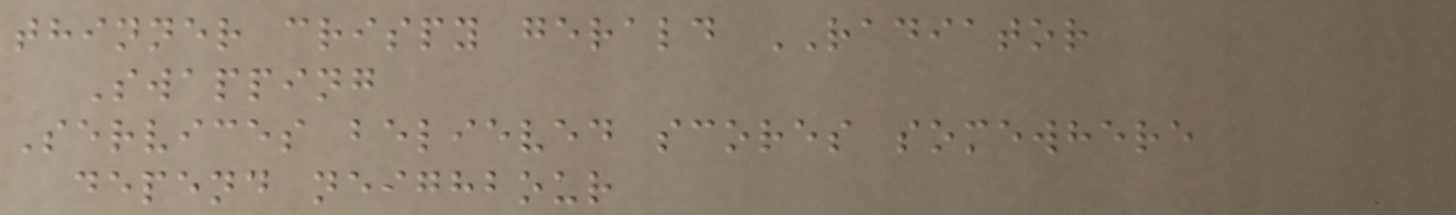thinner crispy gerald RADIATOR
Swapping
Services believed scores somewhere
depend neighbour
